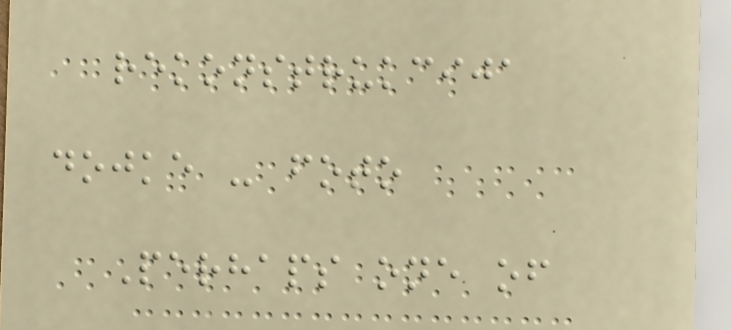rekonstrukcija
dojke - foto
Perhaps one of
